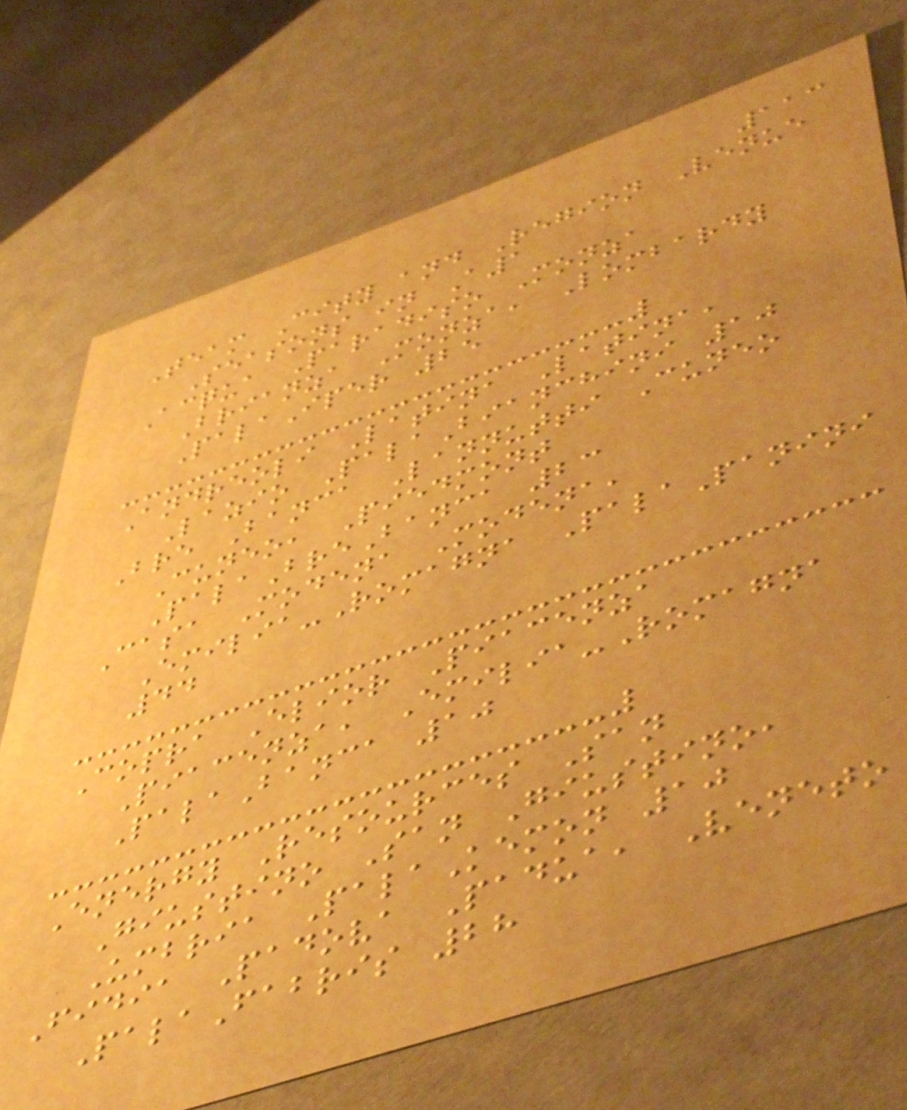113
Team City and Region Venue
Seasons in A1
Acqua Paradiso Monza
Brianza Monza, Lombardy
PalaIper 25
Andreoli Latina Latina,
Lazio PalaBianchini 10
Bre Banca Lannutti Cuneo
Cuneo, Piedmont
PalaBreBanca 23
Casa Modena Modena,
Emilia-Romagna PalaPanini
44
Copra Elior Piacenza
Piacenza, Emilia-Romagna
PalaBanca 10
Energy Resources San
Giustino San Giustino,
Umbria PalaKemon 10
Fidia Padova Padua, Veneto
PalaFabris 28
